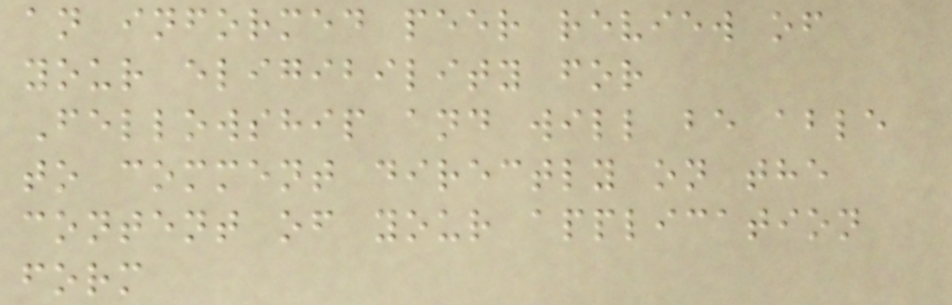an informed peer review of
your eligibility for
Fellowship and will be able
to comment directly on the
content of your application
form
